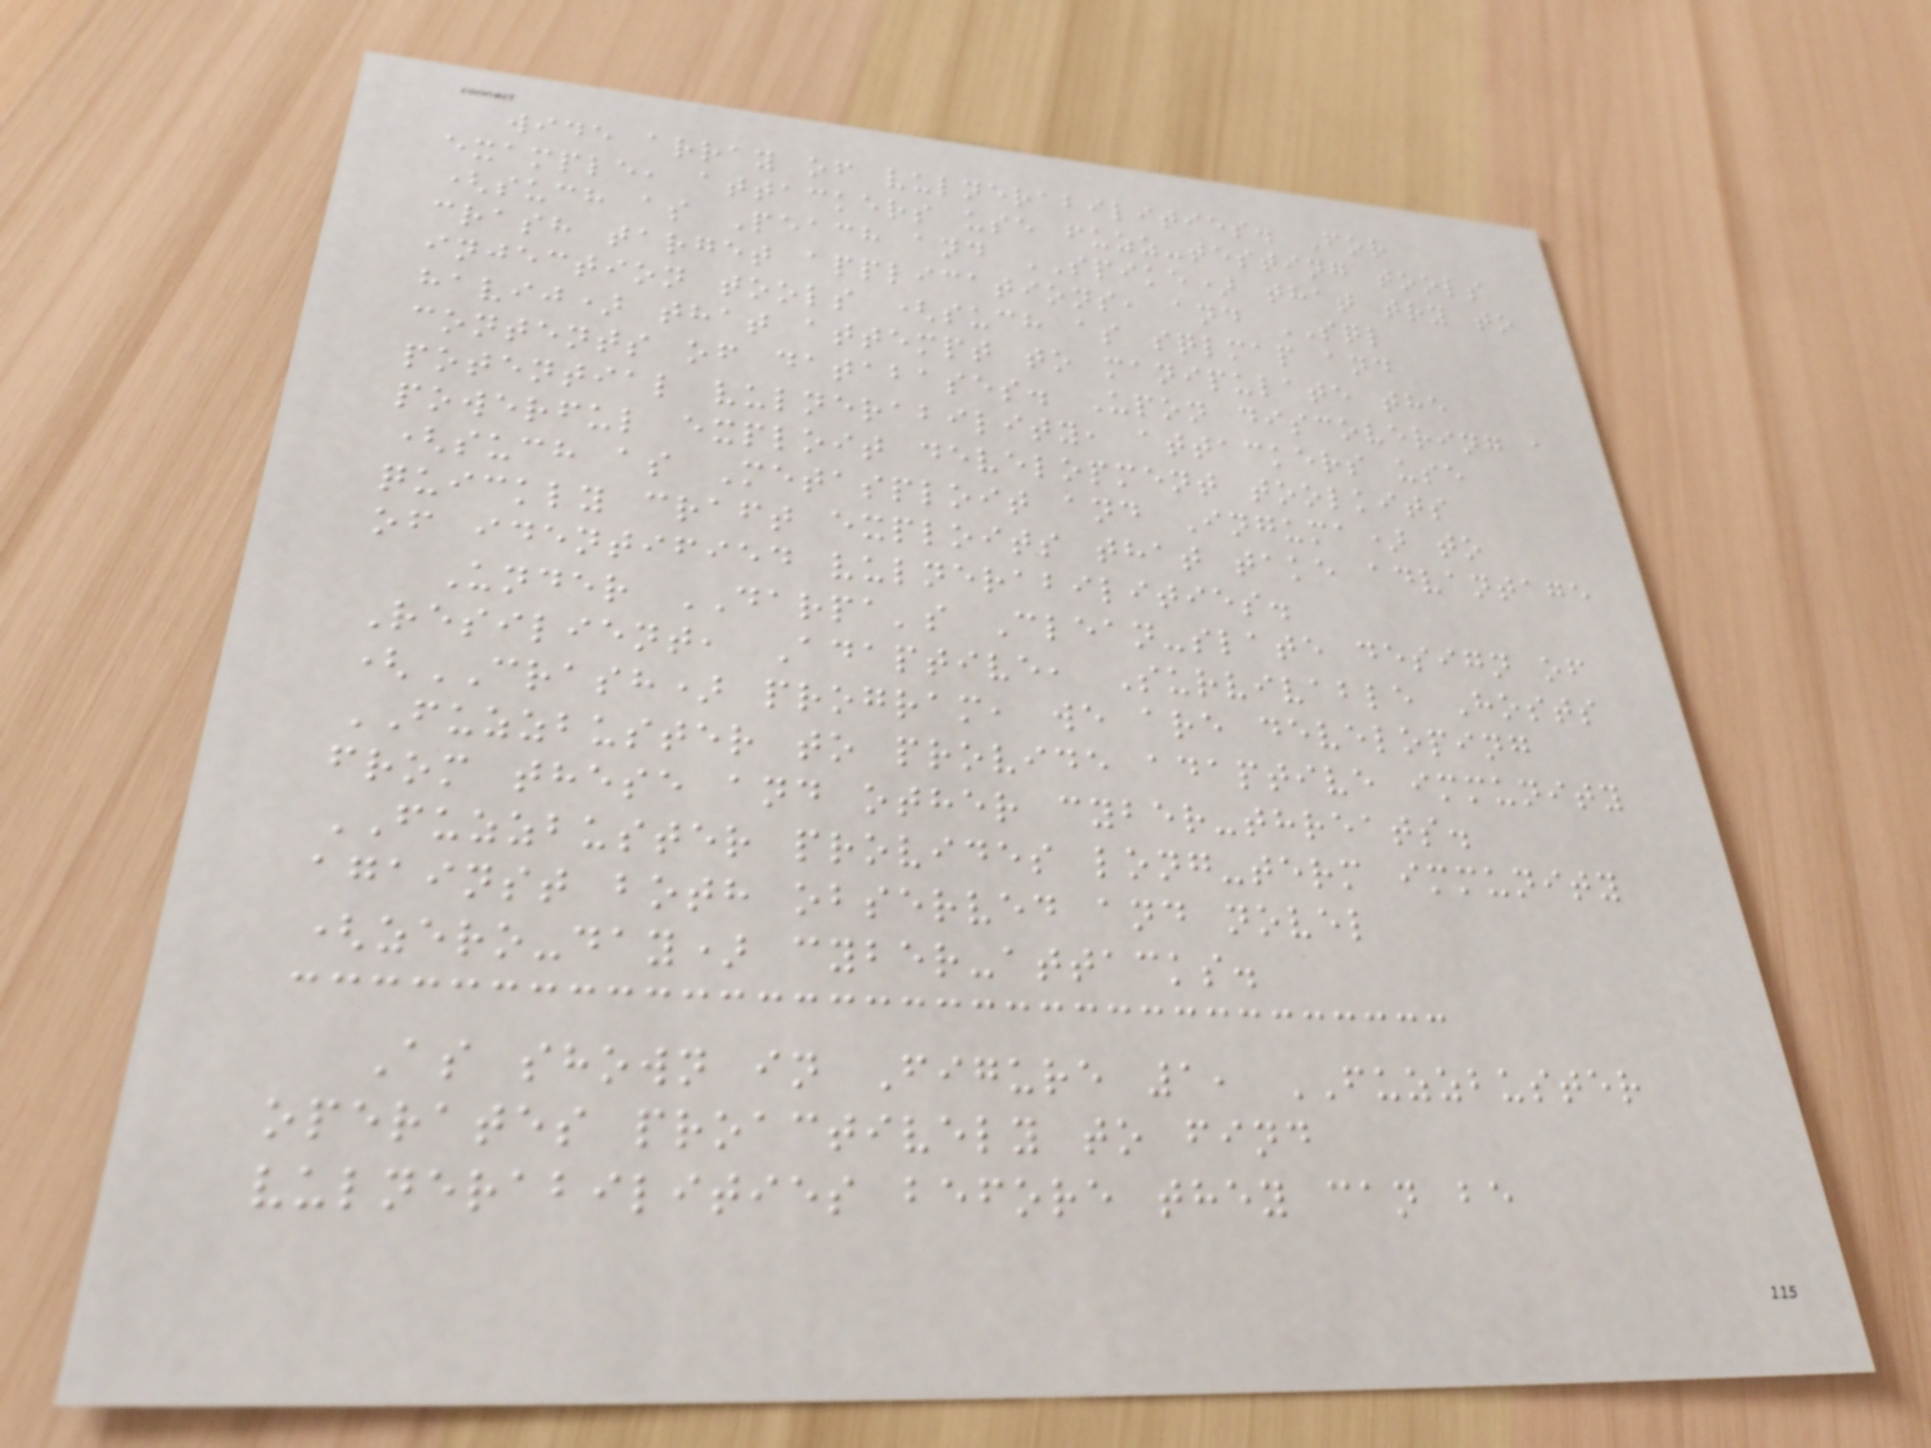wide array of vulnerabilities. For
example, attackers use fuzz-testing tools
(such as Peach and SPIKE) that try to
crash target applications, and SQL
injection tools (such as sqlmap and
havij) that attempt to manipulate the
contents of databases. Upon discovering a
potential vulnerability, attackers use
powerful exploit development toolkits
(such as Metasploit and Inguma) to
quickly craft exploits that take advantage
of identified vulnerabilities.
Under DARPA's Clean-slate design of
Resilient, Adaptive, Survivable Hosts
(CRASH) program, we are developing
FUZZBUSTER to provide adaptive immunity
from these and other cyber-threats.
FUZZBUSTER provides long-term immunity
against both observed and novel
(zero-day) cyber-attacks.
As shown in Figure 1, FUZZBUSTER
operates proactively to find
vulnerabilities before they can be
